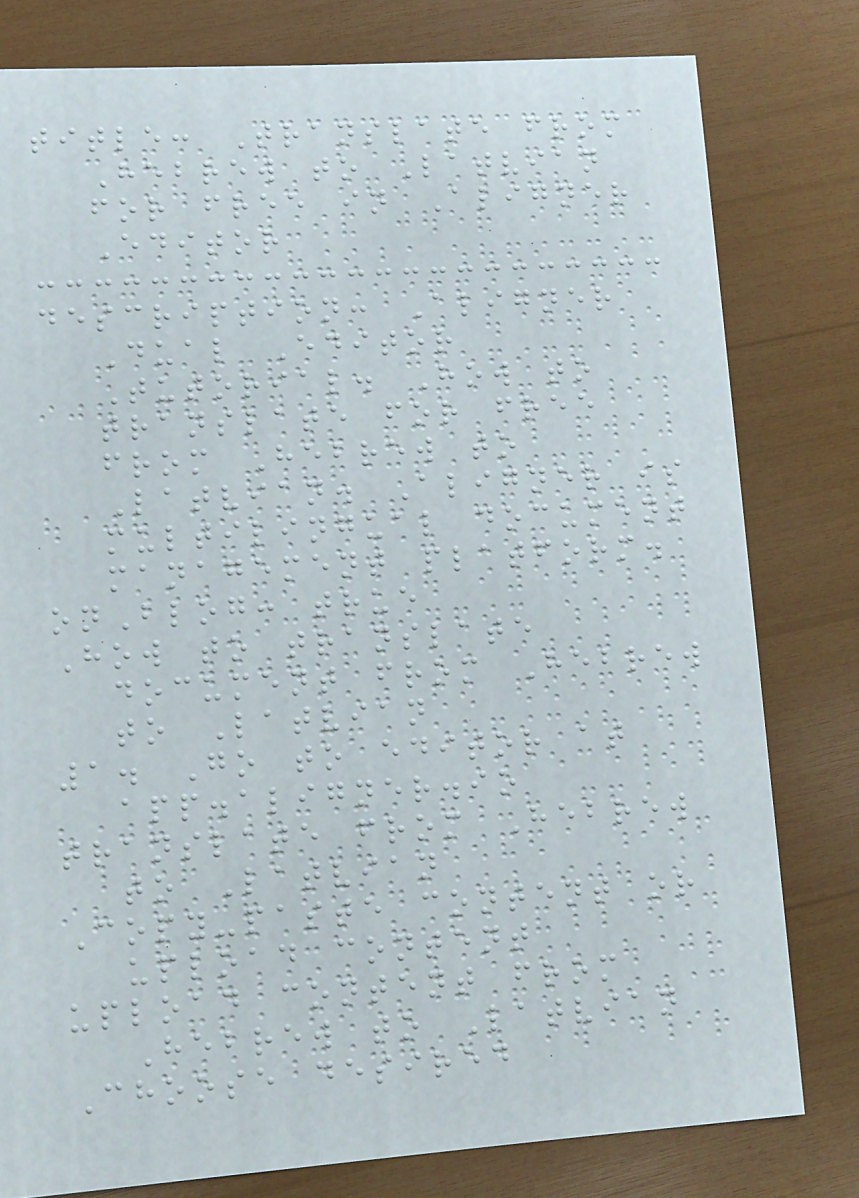title: Translate from
Hebrew to Latvian
for free in Aligner
Editor
description: Aligner
Dual Editor
Tutorial. How to
translate for free
from Hebrew to
Latvian. Aligner is
multilingual document
management platform.
onBlog: true
How to translate
document from Hebrew
to Latvian
1. Go to editor at
app.aligner.io
translate from Hebrew
to Latvian
Copy-paste content or
upload content
upload content from
Hebrew to Latvian
Choose desired
